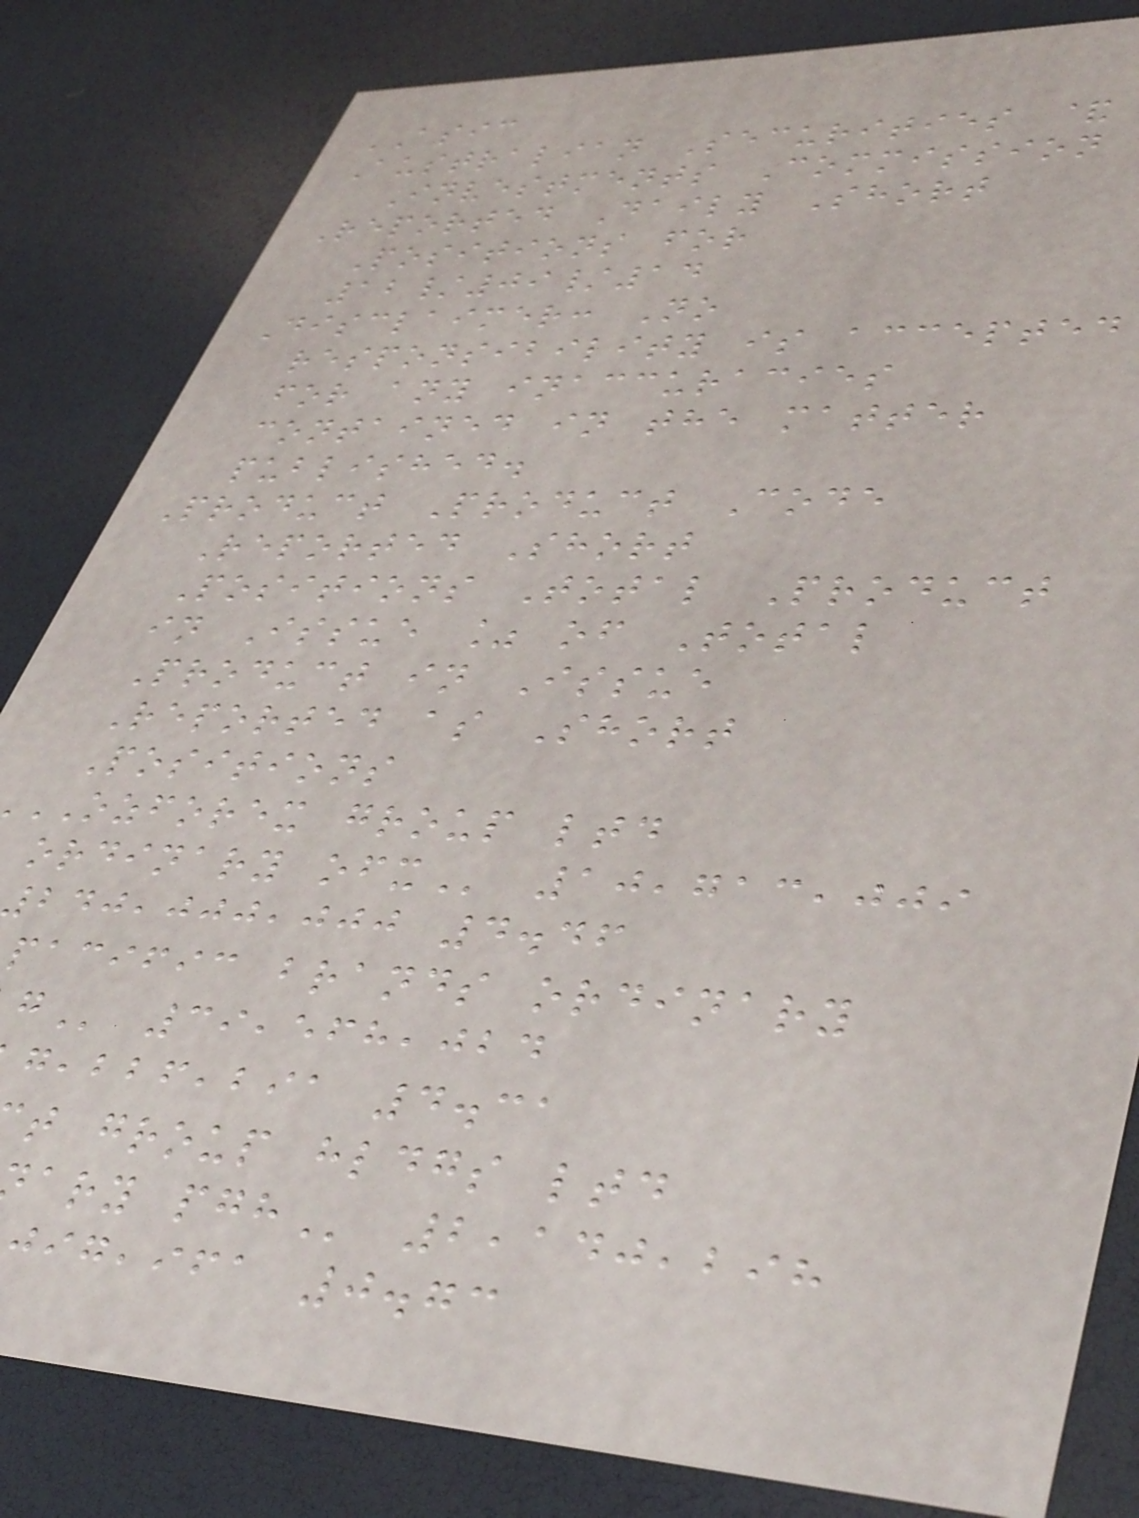ASIC
Australian Securities &
Investments Commission
Reported Daily Short
Positions for
12/09/14
Disclaimer: No
responsibility is accepted
for any inaccuracies
contained in the matter
published.
Product Product Code
Reported Short
Positions Total Product
in Issue % of Total
Product in Issue
Reported as Short
Positions
OZFOREX group ltd
ordinary
,jjj 4.46
pacific brands ordinary
39,568,024
,bia 4.31
t group hldgs ltd
,ifa 0.73
